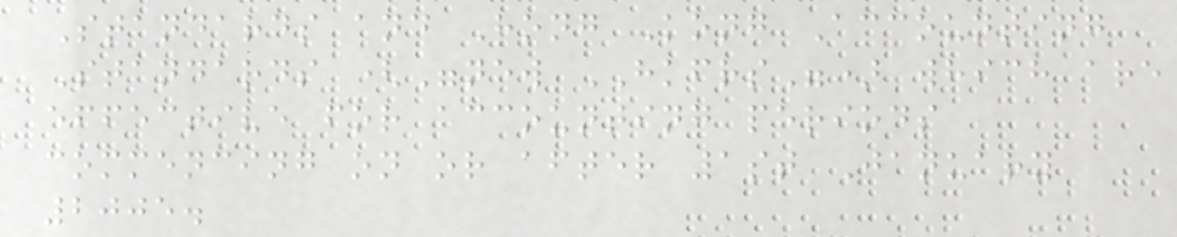Standards and Hong Kong Accounting
Standards ("new HKFRS") which are
effective for accounting periods
commencing on or after 1st January
2005.
